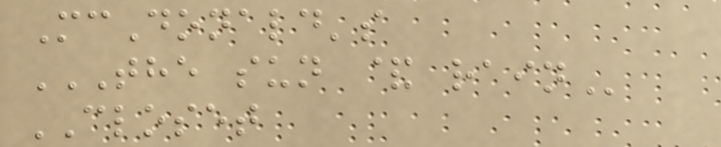McDonald's
THE SUN & RAIN
CLOSET
